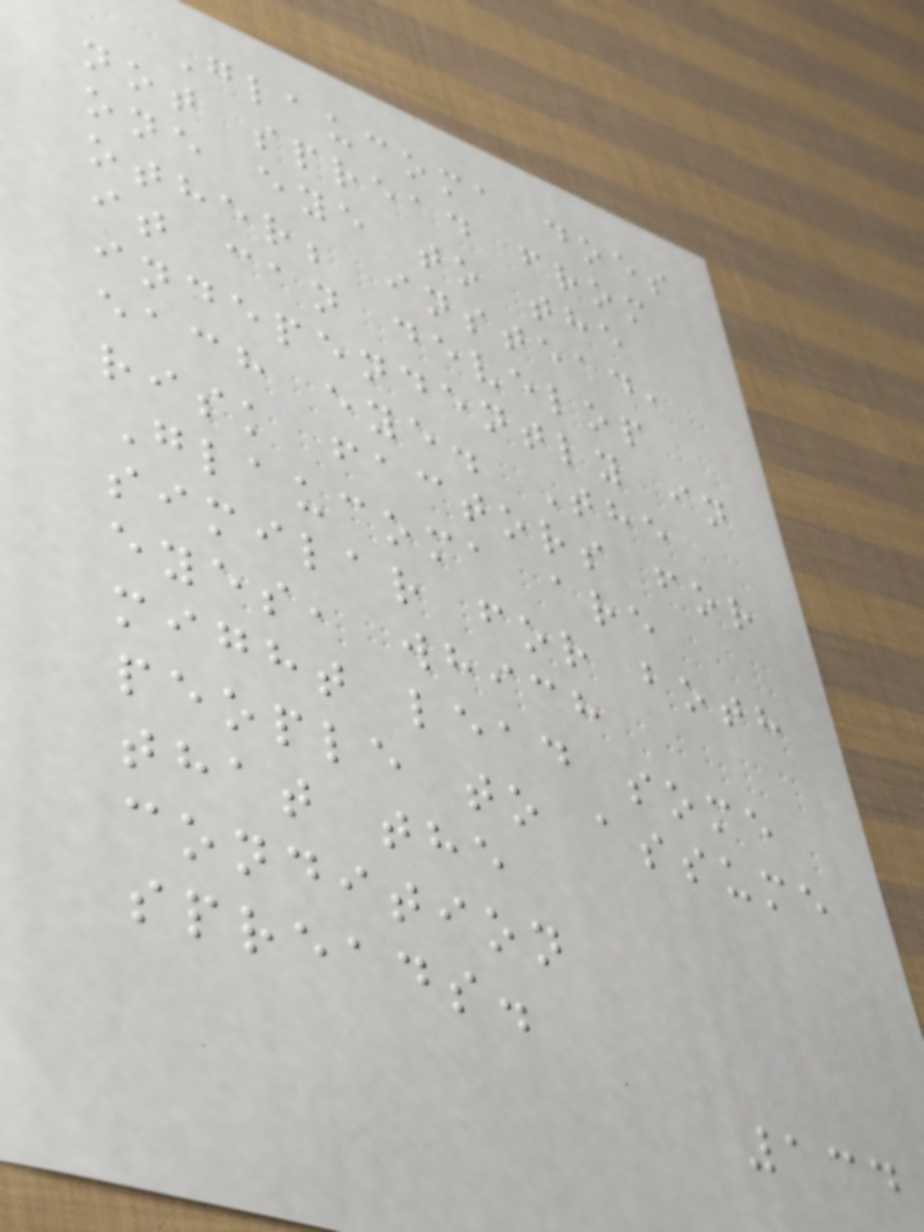Glaucoma does
not spread from
one eye to the
other; instead,
it can develop
independently in
each eye. The
risk factors for
Glaucoma are
similar for both
eyes, which
might lead some
people to assume
that the
condition
spreads.
134
